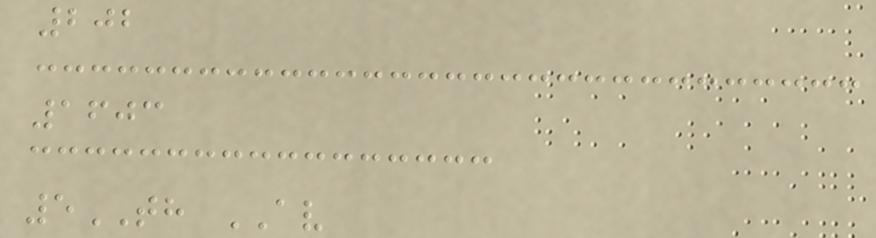202
1603
5TH AV
